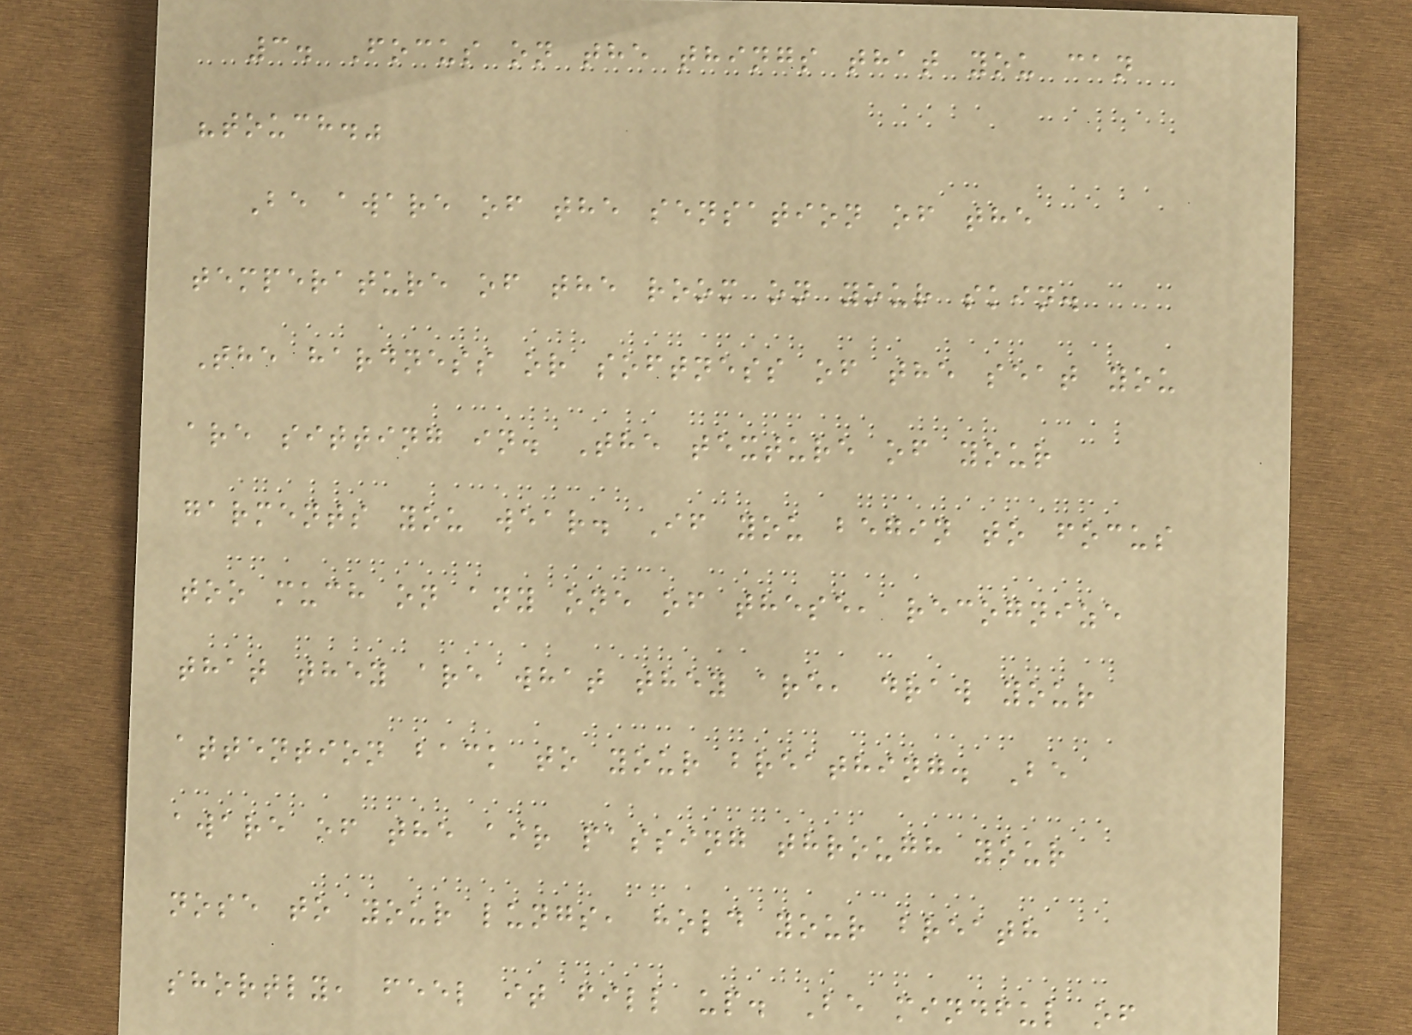3. Focus on the things that you can
"touch."
Be aware of the sensation of the
temperature of the room on your skin.
The hardness or softness of the seat you
are sitting in. The texture of your
garments you wear. If you begin to focus
too much on any one of these, recognize
that they are what they are, draw your
attention back to your breathing. Be
aware of the air passing through your
nose to your lungs, hold your breath
shortly, feel it fill up. Be mindful of
